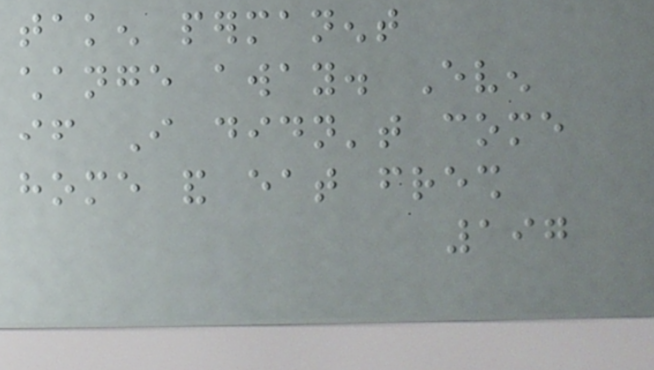taken permanent
change away. Even
if I didn't come
home and eat fresh
197
